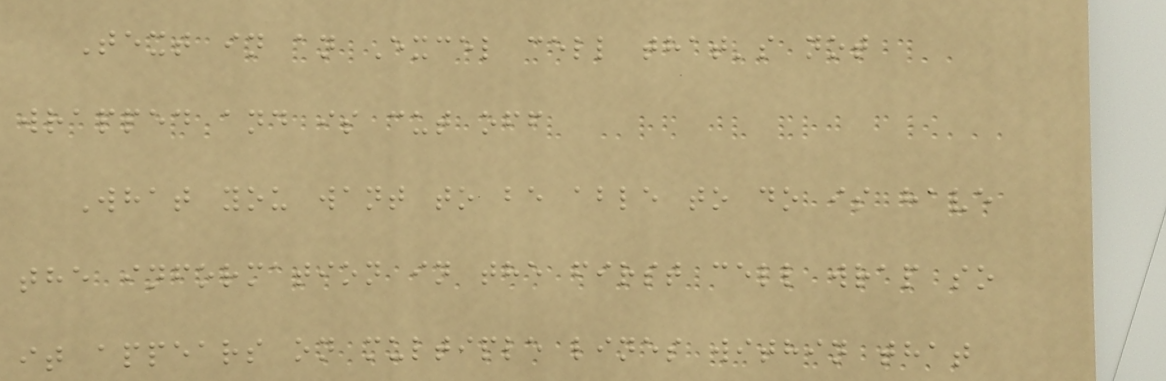Text in an Excel cell that's not
wrapped and is cut off
What you want to be able to do is have
the information in the first cell wrap so
it appears on multiple lines within that
